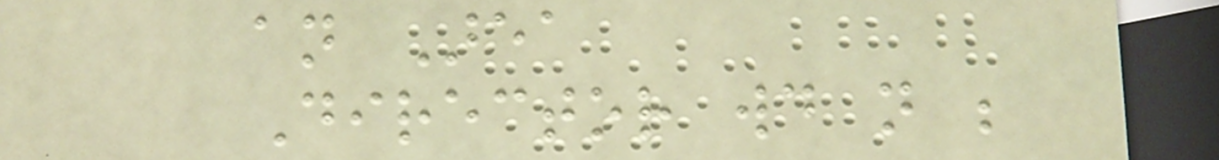an Area
Director would not be
